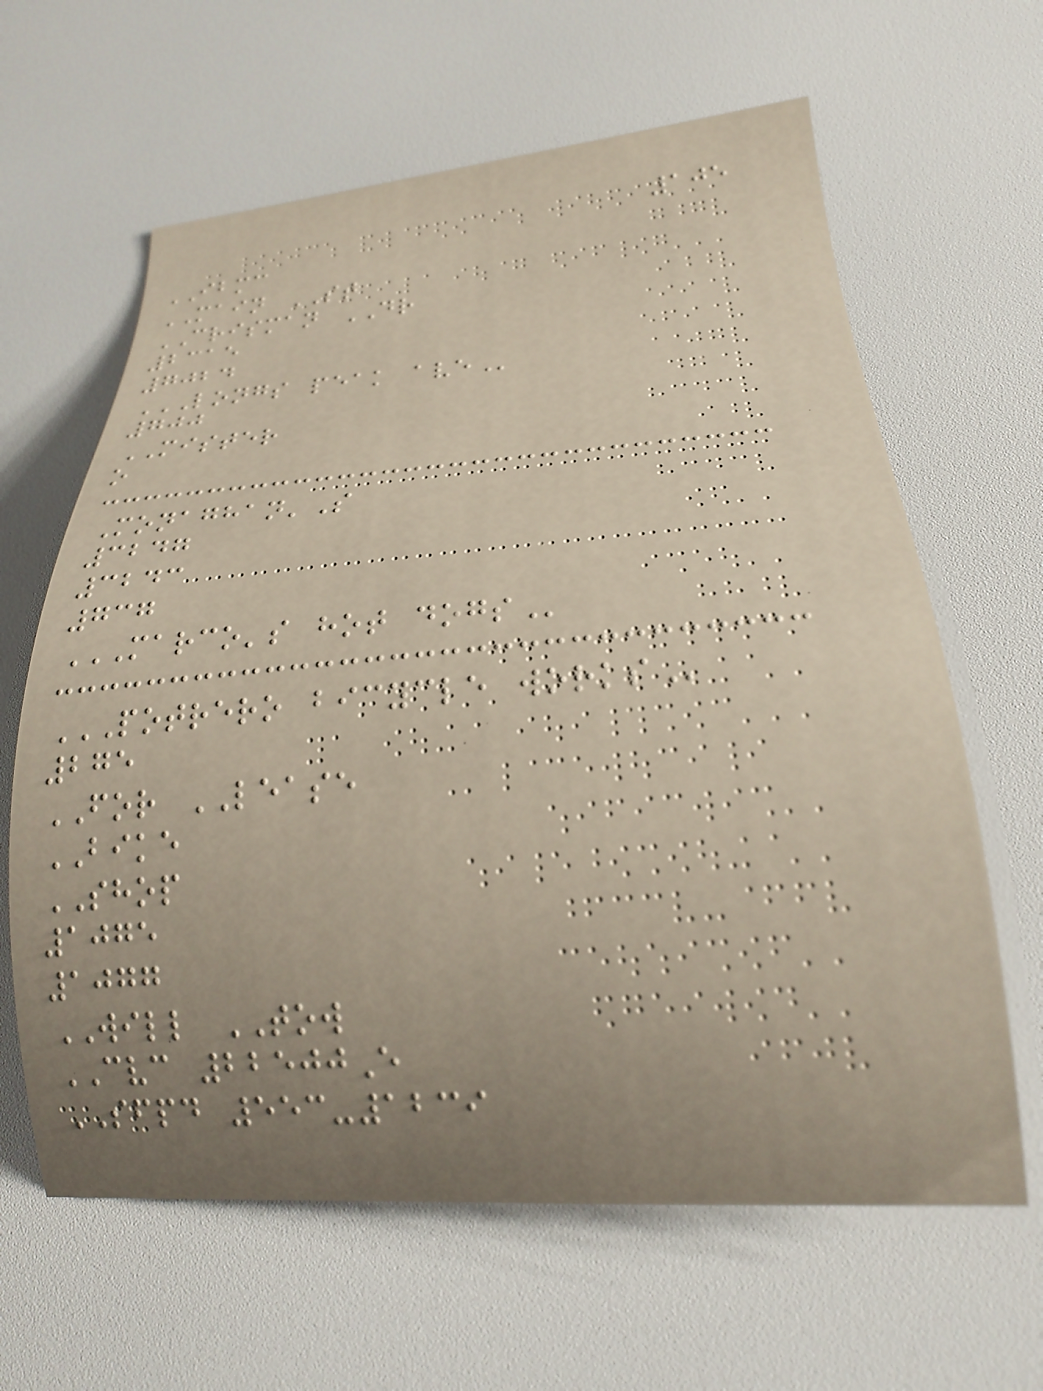105
IBMC
MAIN ST
CRISMAN DR
2315
7024
LONGS PEAK AVE
700
MISTER
o
Monaghan'S
3247
3243
737
MARCO'S HOT DOGS
POTRERO BICYCLE WORKS
275
FOR LEASE
BIKE
SHOP
1075
1077
WILL TOW
CVC 22500E
SFPD 553-1239
